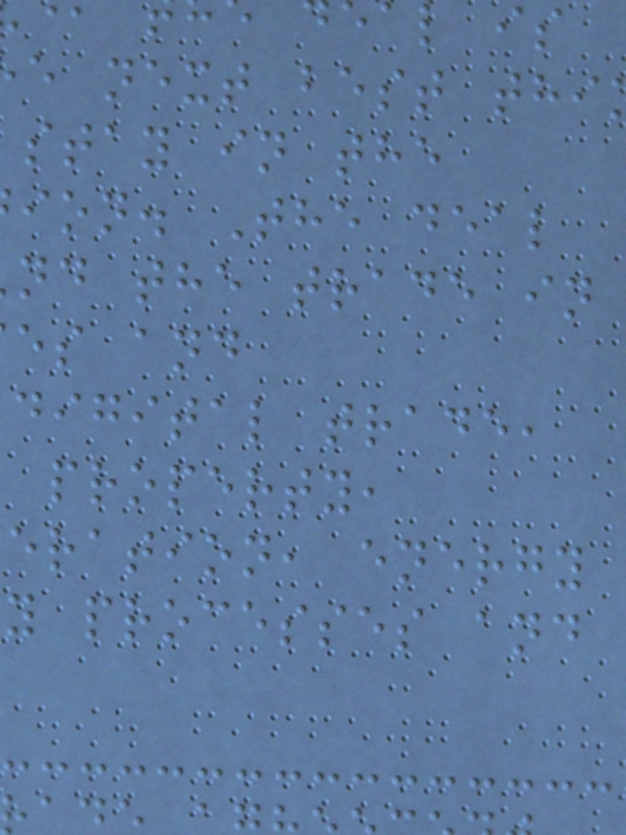e next best thi
stay in the
ion. The deal
nd the trade in
es and
digital trade,
property,
eration, energy
y processes and
